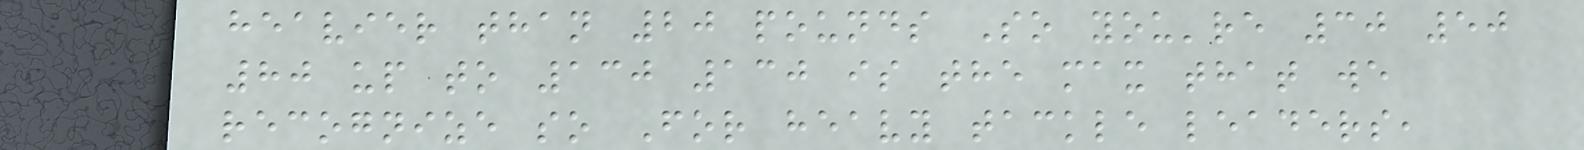heavier than 20 pounds So you're 30 50
80 up to 130 130 is the max that we
recognize so For heavy tackle leaders,
